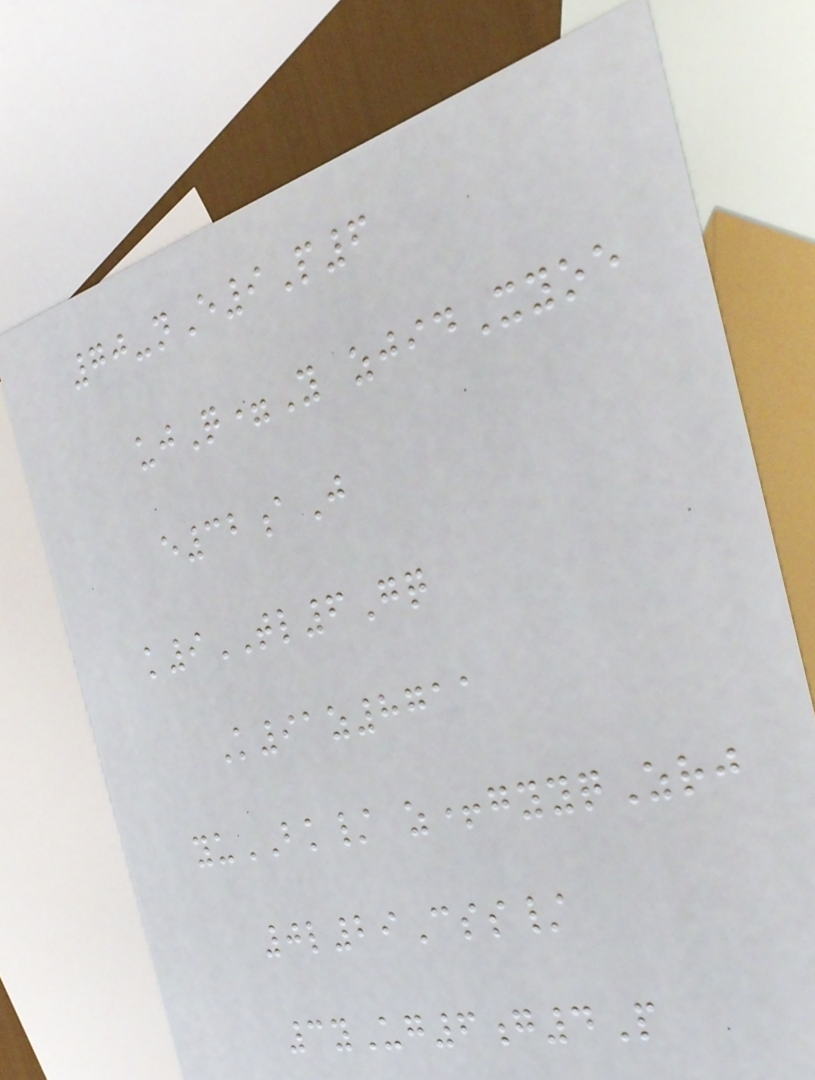70-nE9P6
ujQ=Y zjidXyoe
e32aJ
k9TL6Gq
K91z8711
yuBK/ z+gyyqZrj
0l29Css/
3yUg6g4P
